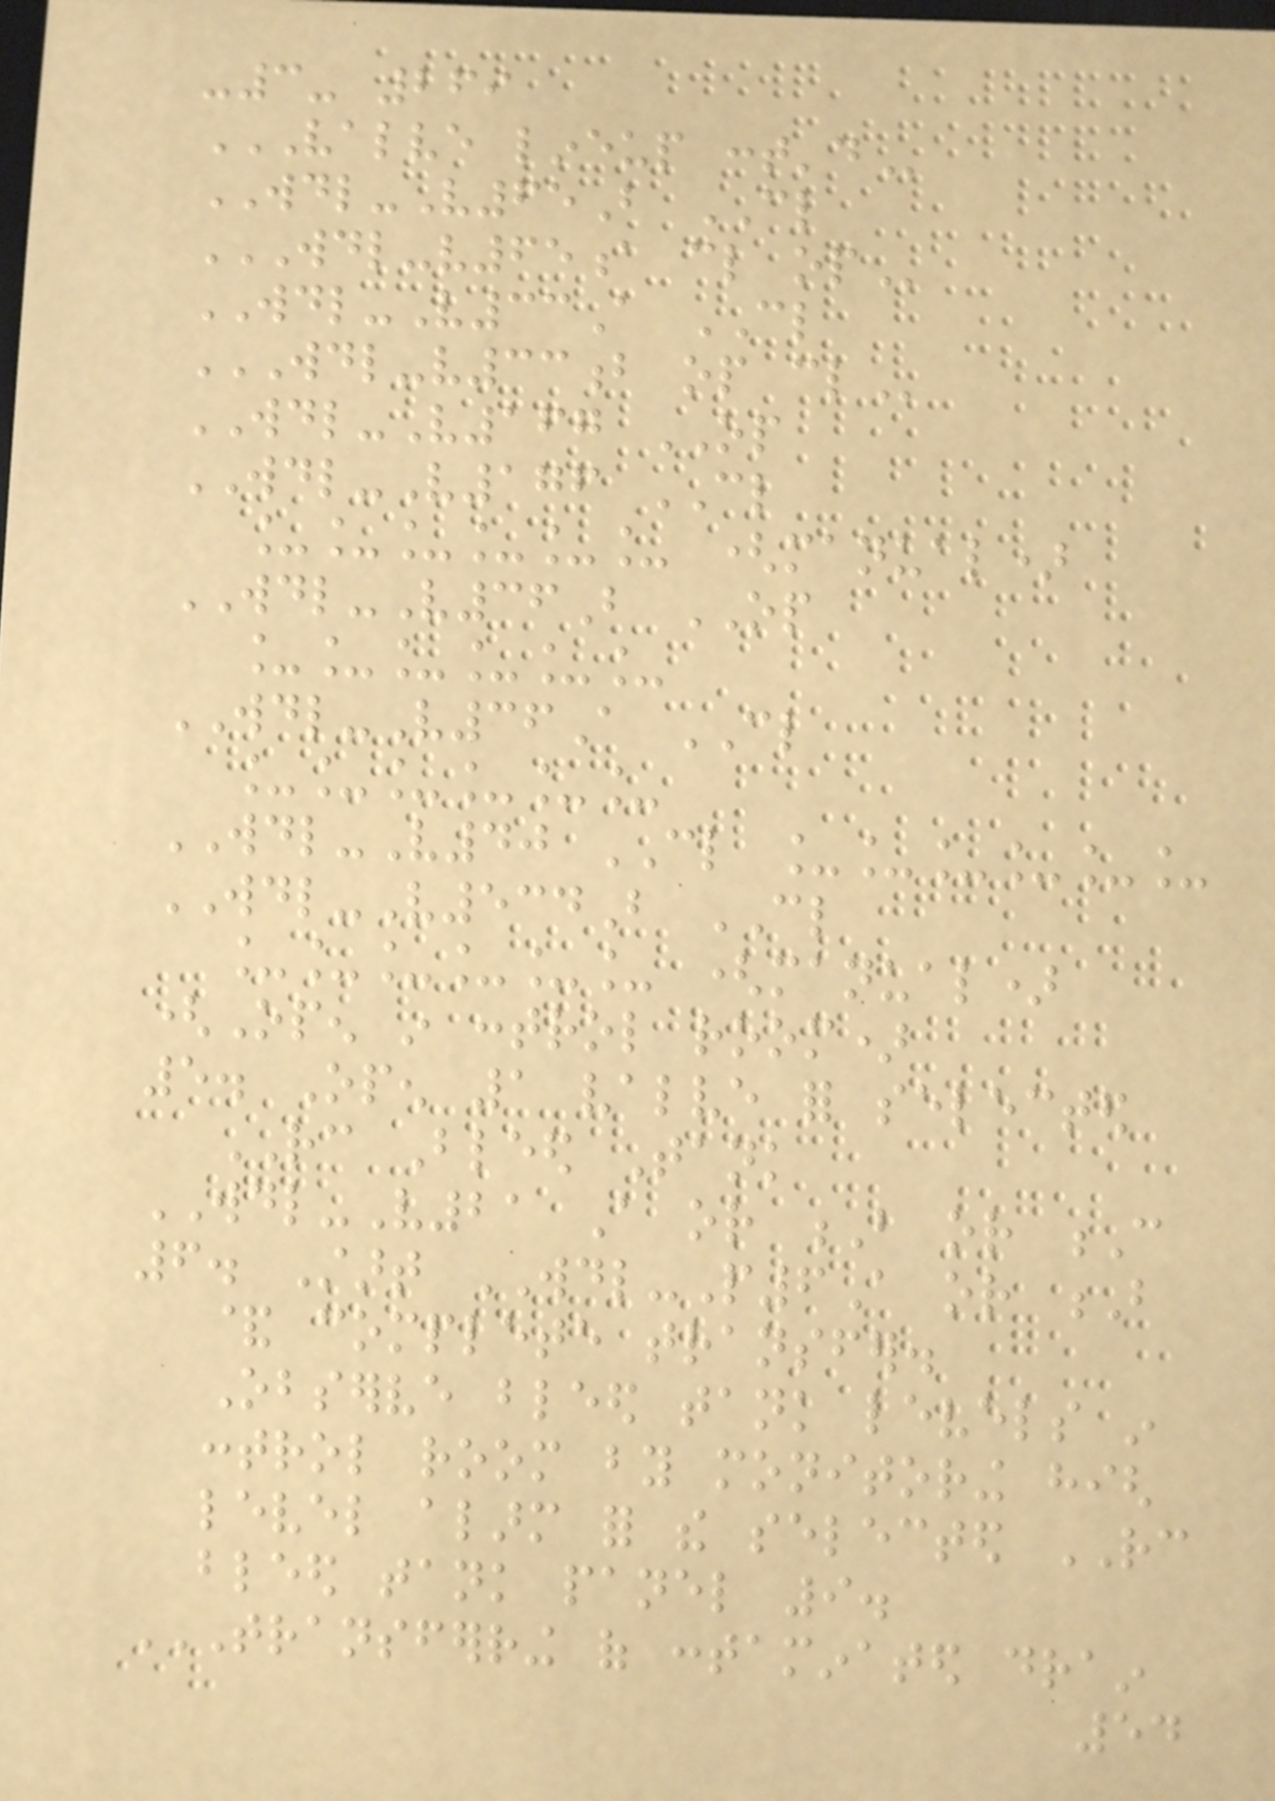-3- 269
VALVE LINEUP CONT'D
WDL-V65B CL
WDL-V65A CL OP
WDL-V33A CL
WDL-V33B OP CL
WDL-V167 OP
WDL-V176 CL
______ (manual)
WDL-V36B OP
______
WDL-V36A CL
______
WDL-V40 CL ______
WDL-V534B CL
______ (manual)
(Open in control room)
5. Open 1 valve for selected
RC Bleed Tank
WDL-V21 A or B or C
6. Start WDL-P6A or B
& complete transfer.
Observe bleed tank levels in
control room by monitoring high
level alarm for the selected RC
bleed tank panel 9.
TRANSFERRING OF CONTAMINATED DRAIN
54
